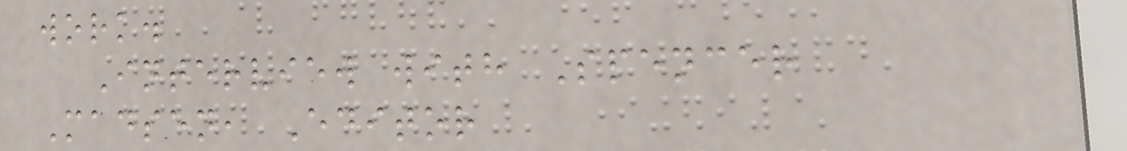work.
Interview with Spencer
Madsen, Editor
